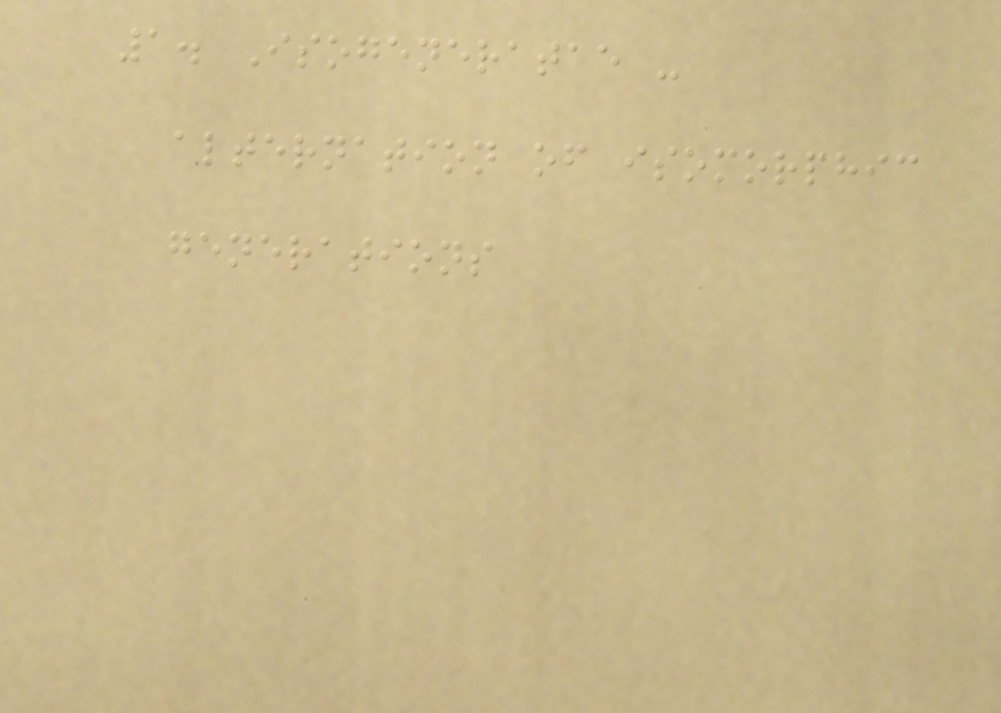1. Isogeneratae -
alternation of isomorphic
generations
